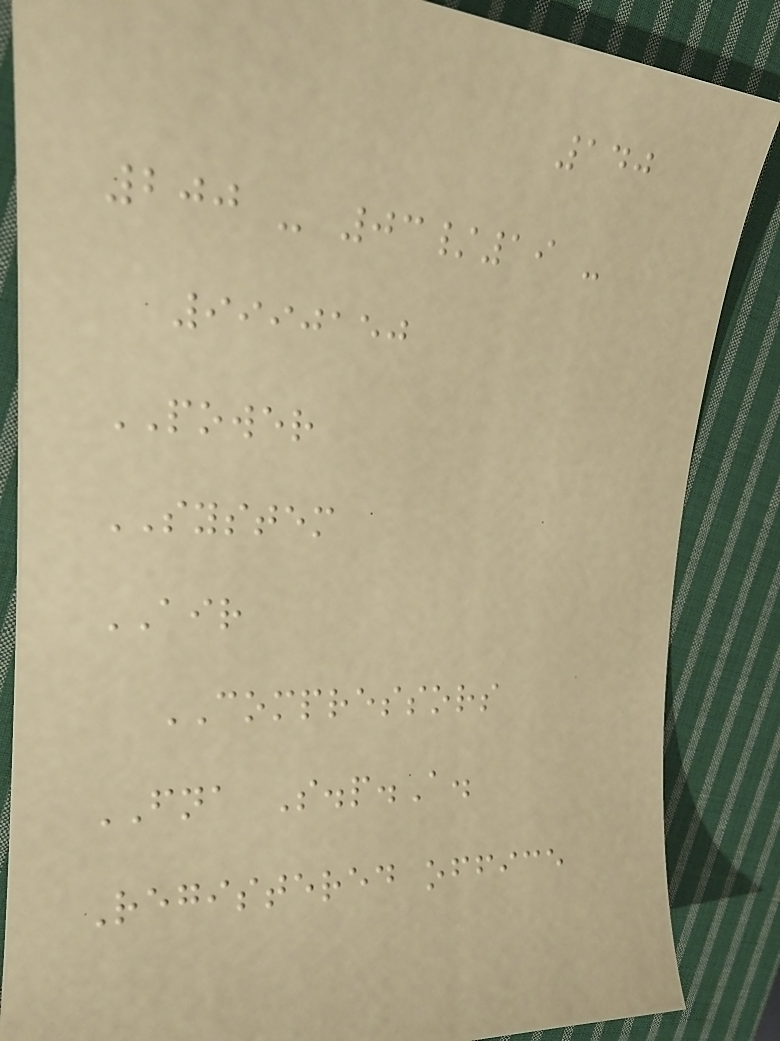140
200 - 03/19 -
9990150
POWER
SYSTEM
AIR
COMPRESSORS
FNA S.p.A.
Registered office
